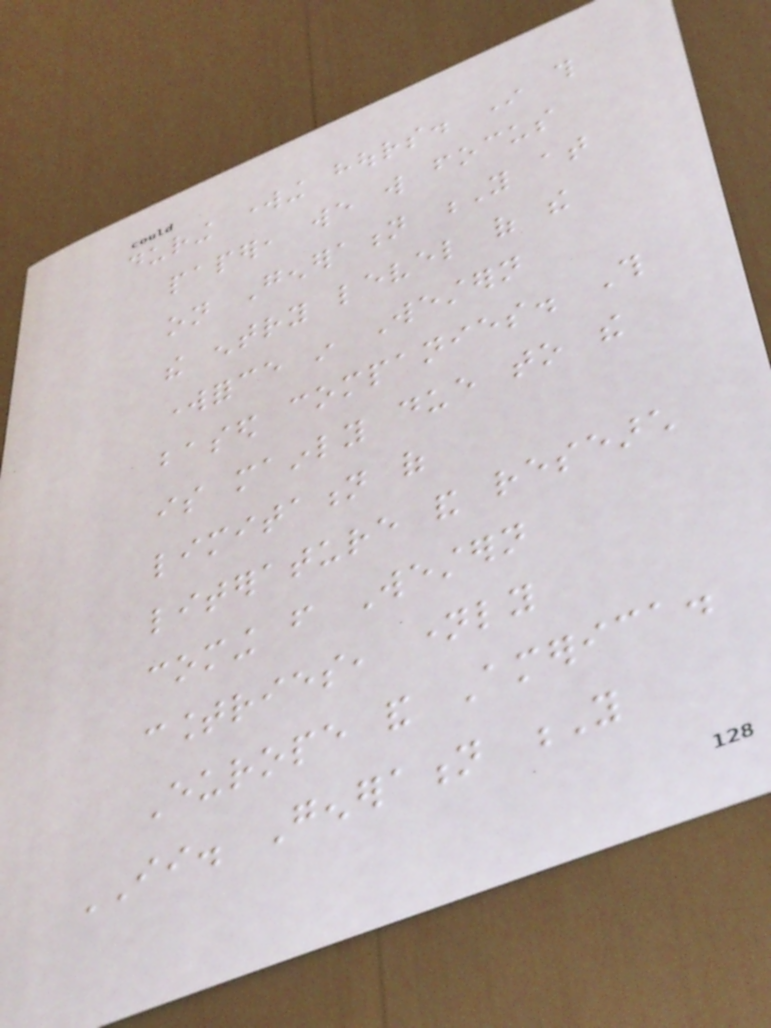during working hours. In this
paper, we will focus
on Generation Y at
the entry level of the
workforce in Western
based companies. This
is mainly due to the
limitation of
literature and research
coming from Western
countries, namely
Europe and America.
II. Generation Y
